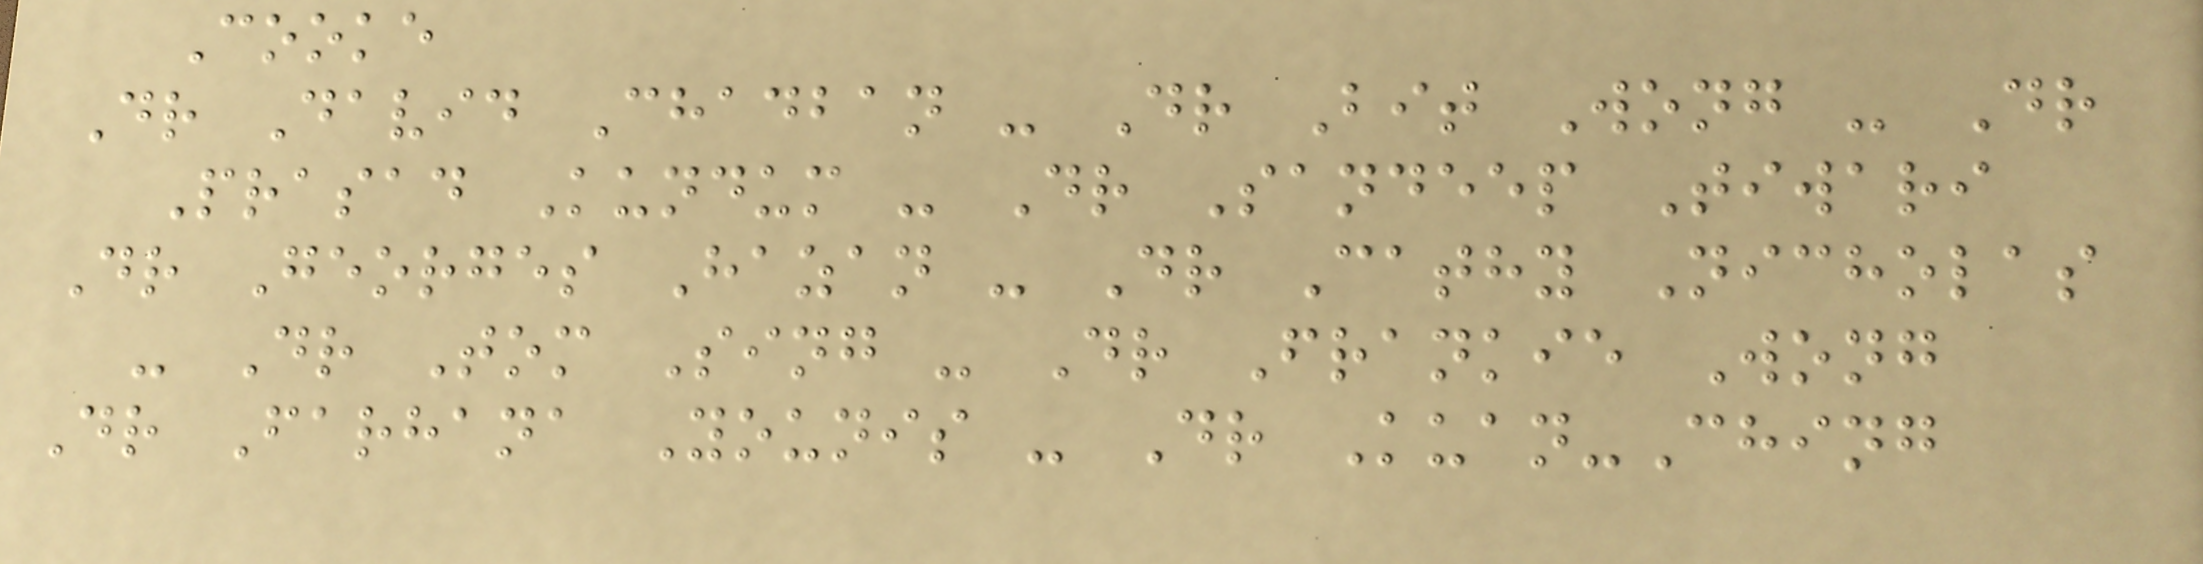Cooke
Dr David Chadban - Dr Bit Wong - Dr
Prasad Kundum - Dr Sandeep Tiwari
Dr Georges Hazan - Dr Cathy Nicholas
- Dr Tom Sing - Dr Frankie Wong
Dr Farhana Younis - Dr Kuan-Ching
